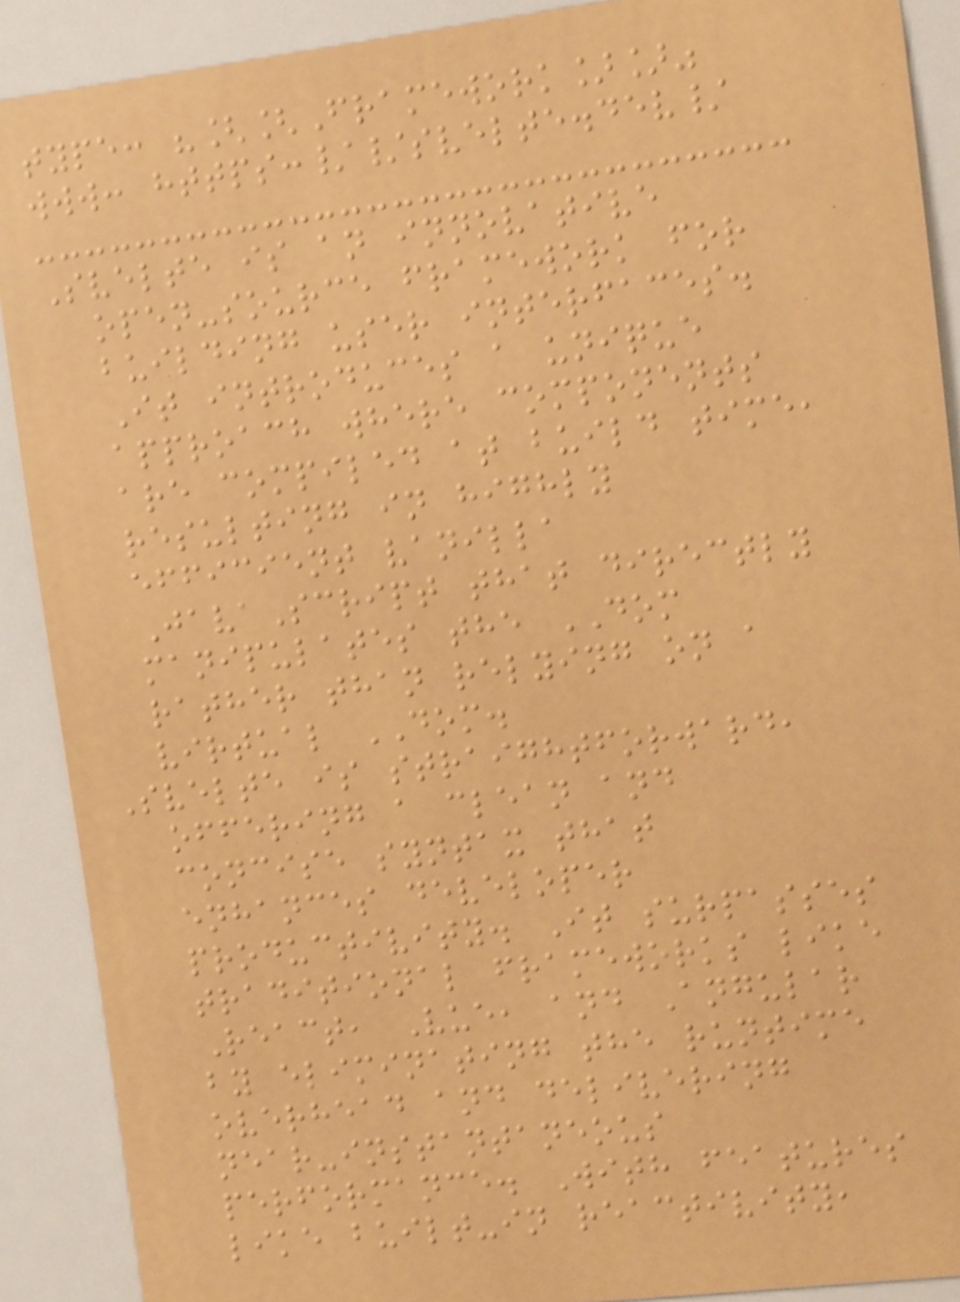type: "[[Framework]]"
www: https://svelte.dev/
Svelte is an innovative
open-source framework for
building user interfaces.
It introduces a unique
approach where components
are compiled at build time,
resulting in highly
efficient vanilla
JavaScript that directly
manipulates the DOM
rather than relying on a
virtual DOM.
Svelte is straightforward,
offering a clean and
concise syntax that
enhances developer
productivity. It surpasses
traditional frameworks like
React, Vue, and Angular
by eliminating the runtime
overhead and delivering
near-instantaneous
performance. With features
like built-in reactivity,
